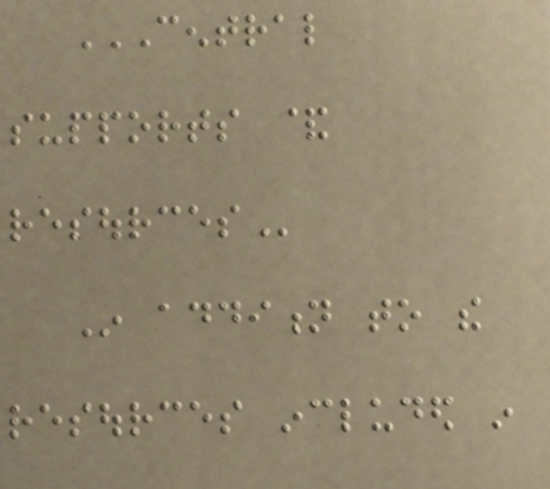CENTRAL
SUPPORTS &
RESOURCES
In addition to the
resources included in
